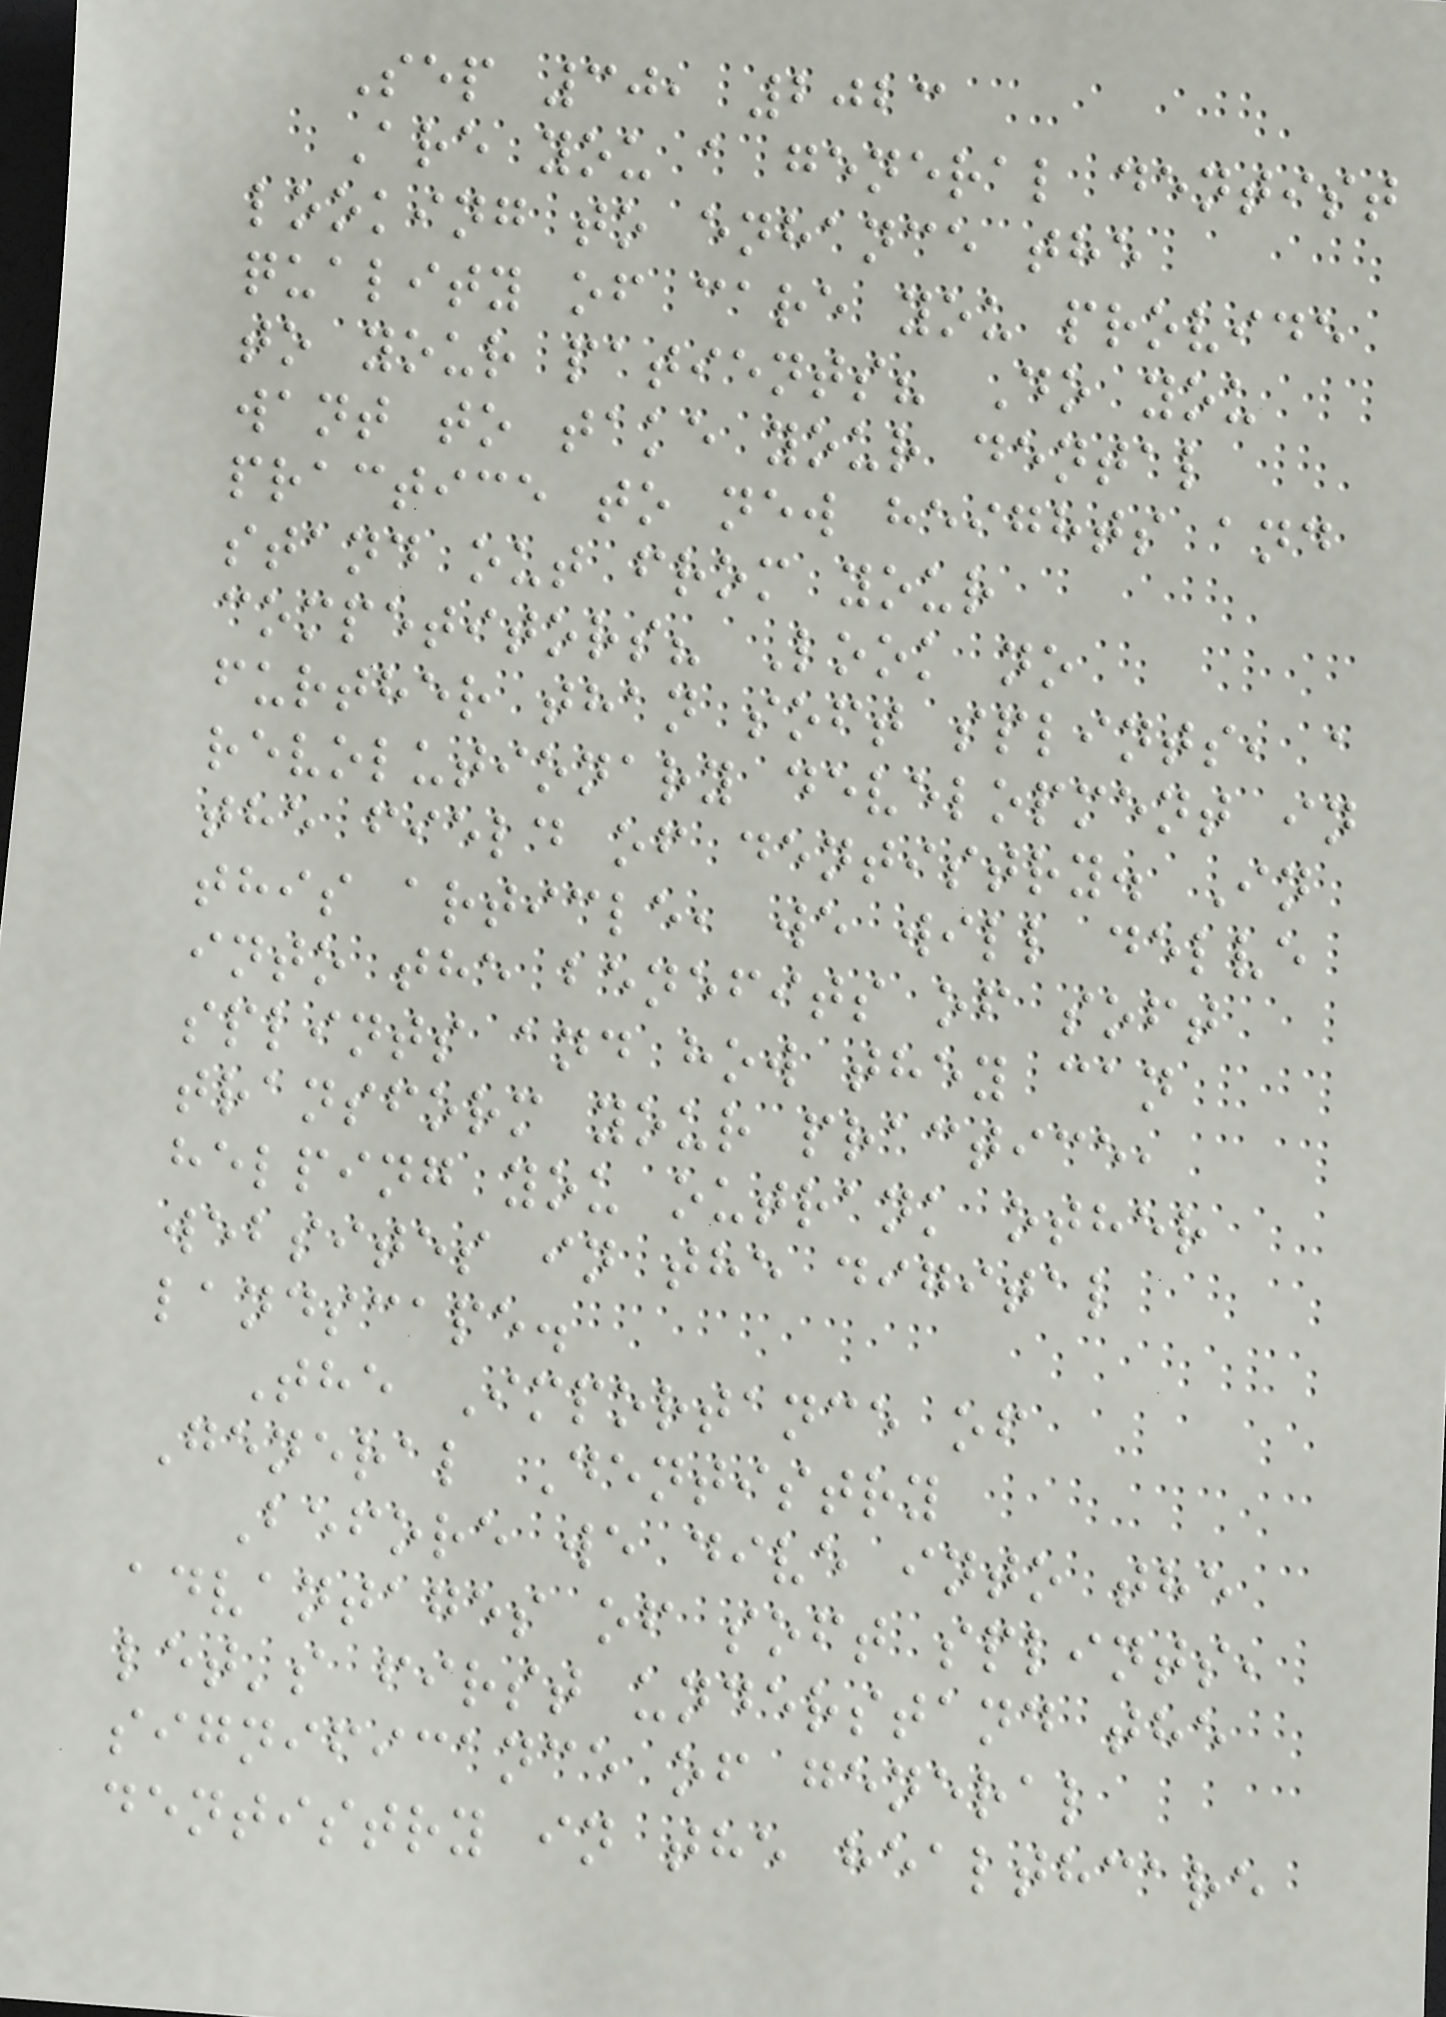Sep 30, 2023
Are you a general dentist
looking to enhance the
quality of care you provide
to your patients? Do you
want to take your dental
practice to new heights and
stand out from your
competitors? Look no
further than soft splints, a
revolutionary development in
the field of dentistry. In
this article, we will delve
into the benefits of soft
splints and how they can
transform your practice,
helping you outrank other
websites in the digital
landscape.
The Importance of
General Dentistry
Before we dive into the
advantages of soft splints,
let's first understand the
significance of general
dentistry in the healthcare
